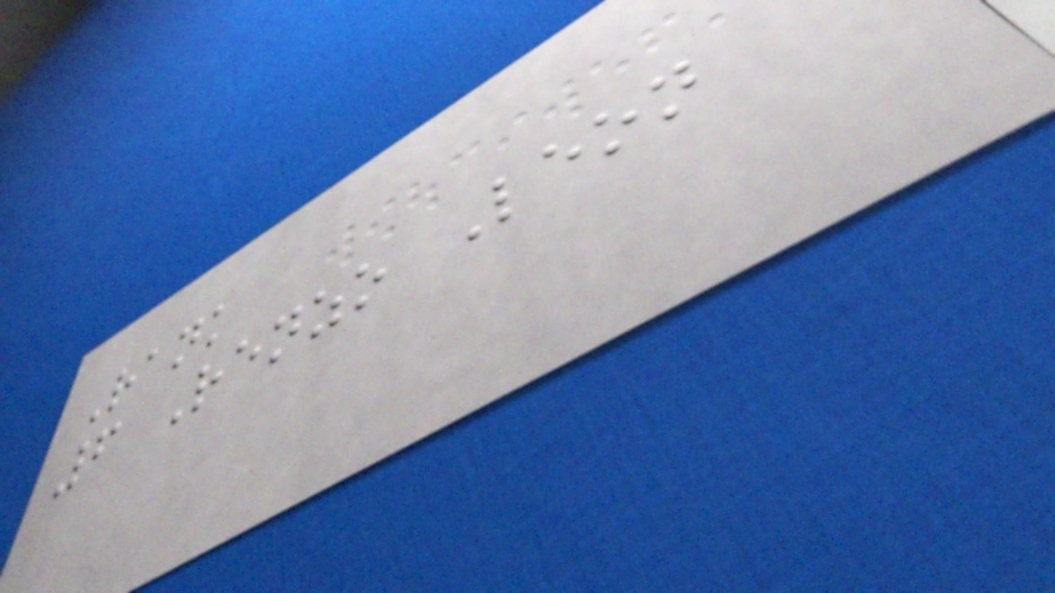Rank
6 Renzo Leon
